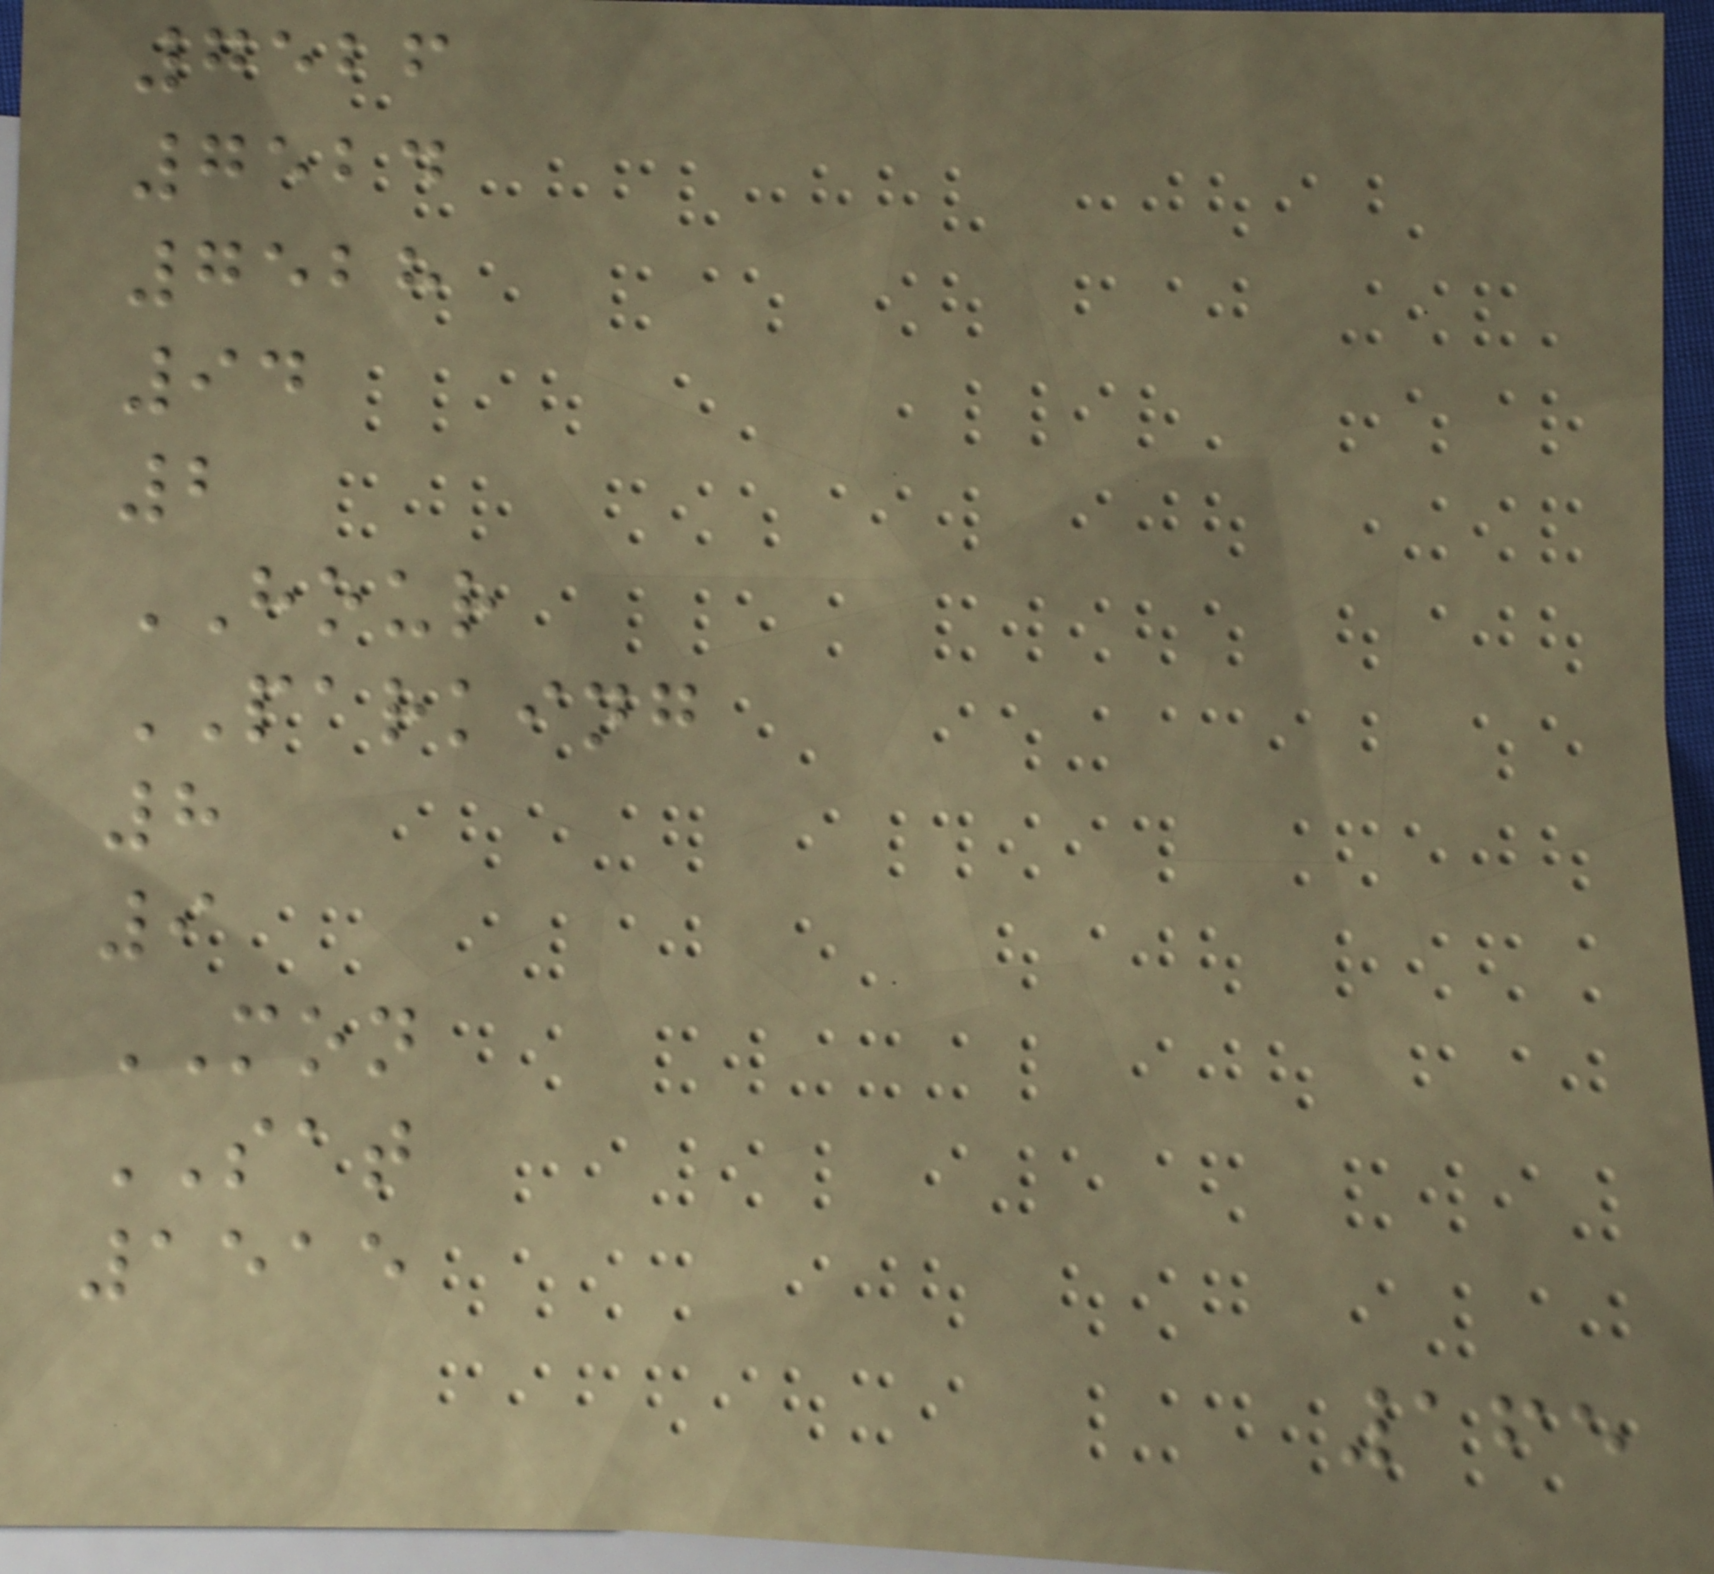7526
7524
7528
94
2
HOUR
PARKING
8
9
MON
SAT
1515
165
